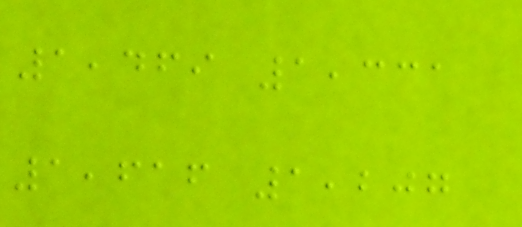1,469 1,331
1,616 1,207
